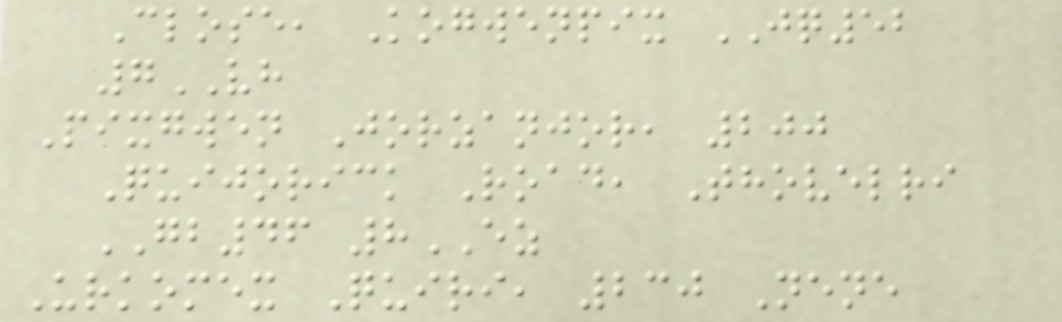Close, Kogwenpix JQ52
7VH
Pixgwen Jorzanjor, 200
Quijorick Road, Thovelri
GB46 8EZ
Urkomex Quiri, 230 Nene
